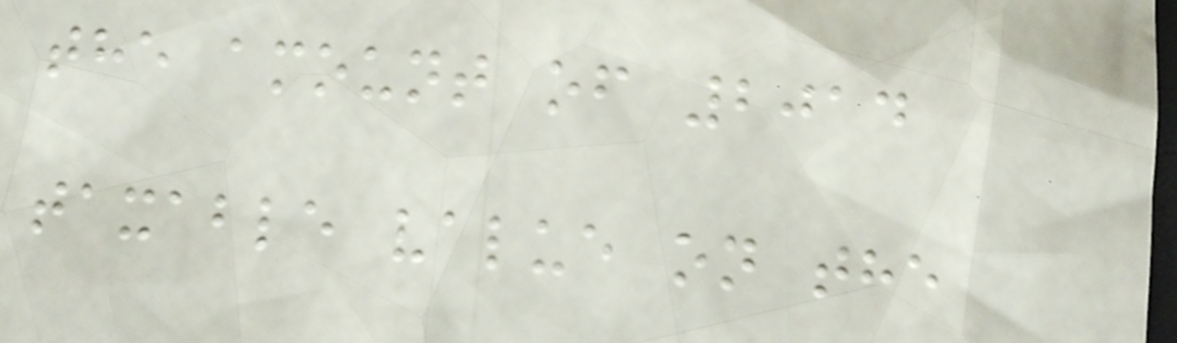the amount of 2014
taxable value on the
